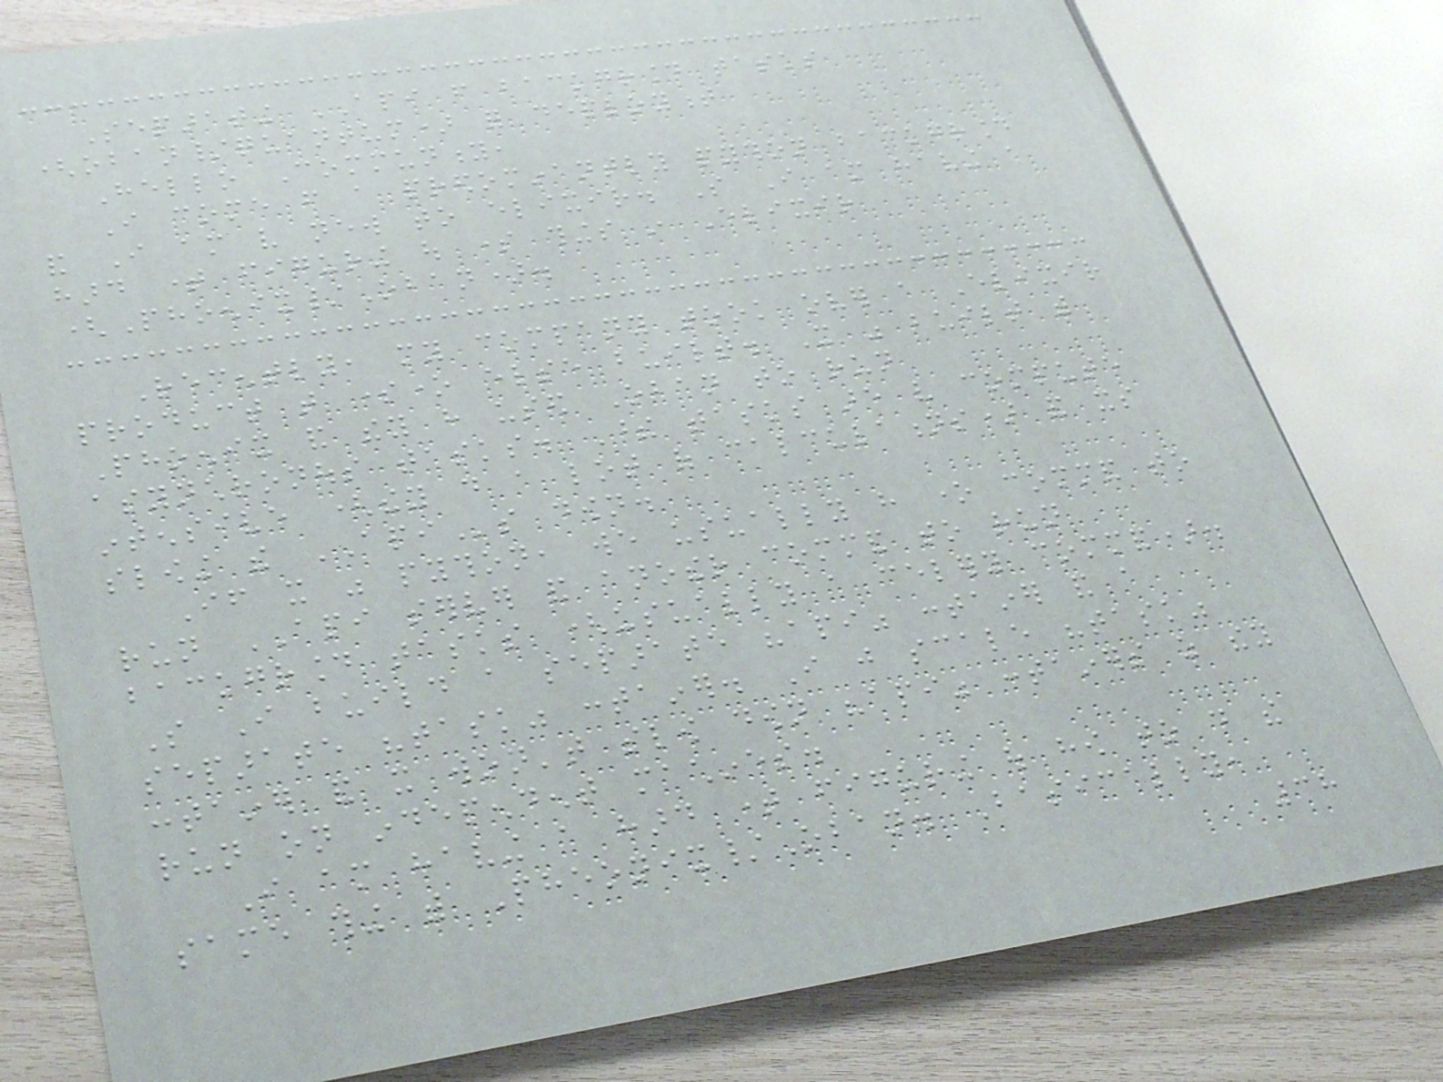Separating API from background tasks
(oban/quantum) for deployment
Hello Community,
I come from a predominantly python background
and I am very new to elixir. So I am having a
hard time figuring out some things in Elixir
(Phoenix/Oban).
Recently, my company took over a Elixir
product that someone else built. It was built with
Phoenix and they have used Oban to run
asynchronous tasks. These tasks are very compute
intensive (they do a lot of calculations) and its
slowing the APIs down.
If it was python, we usually have one command to
run API server and another command to run
background tasks (usually a celery command).
So I build a separate "api" container and a
separate "task" container. I just scale "task"
container and it won't slow down "api" containers as they
run on independent machines.
I am having a hard time figuring out how to do the
same thing with Pheonix/Oban. Basically,
38
